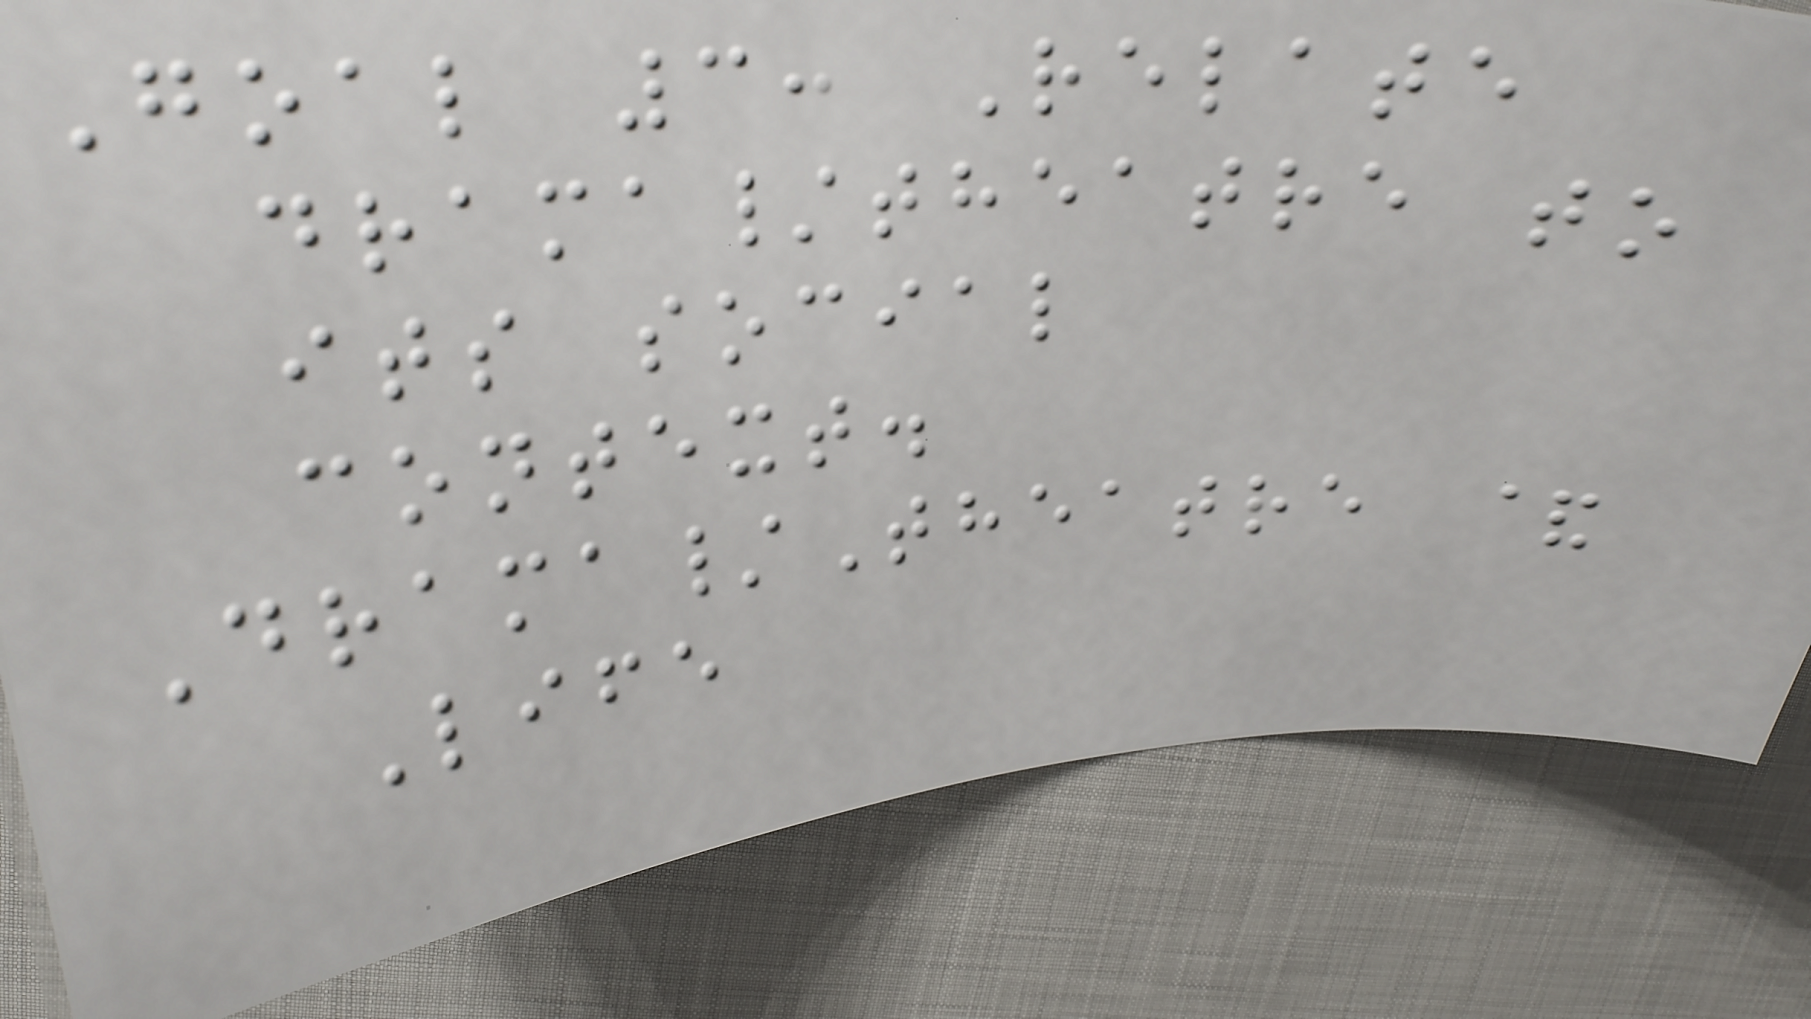Goal 3: Relate
drama/theatre to
its social
context.
Drama/Theatre &
Life
